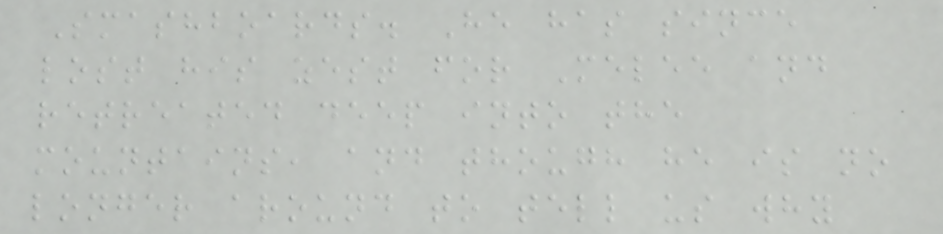Smashboards. He has since
lost his zest for Melee and
retreated deep into the
mountains, and though he is no
longer around to tell us why
